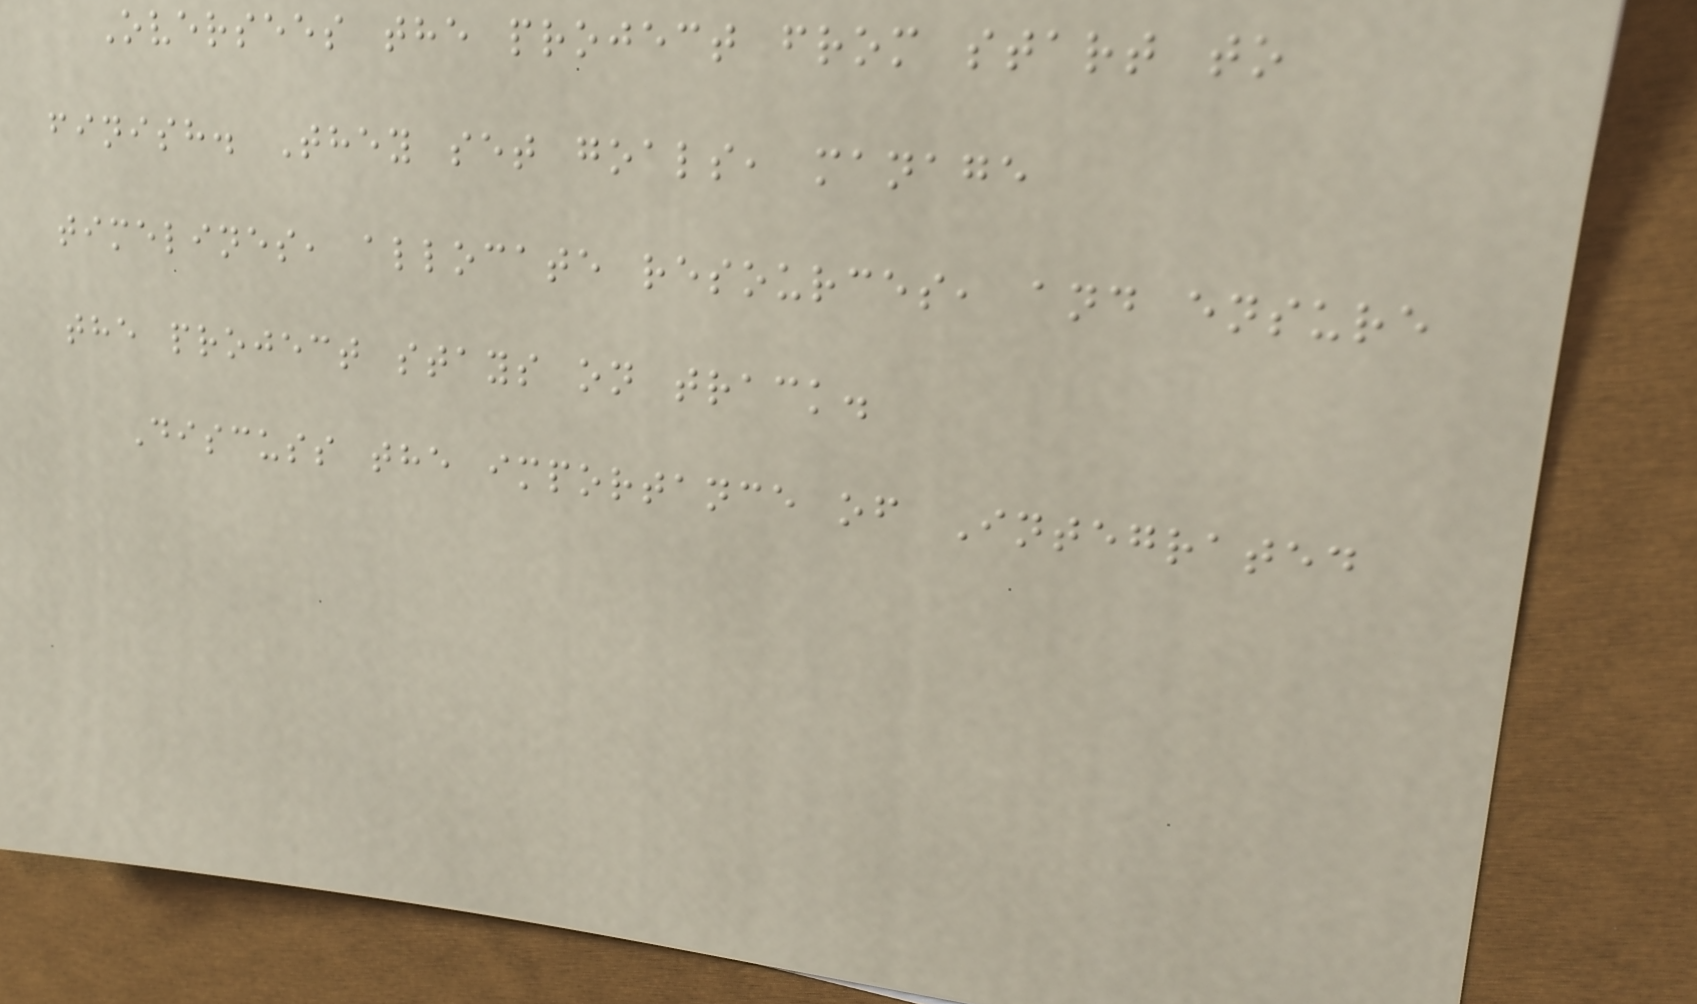Oversees the project from start to
finish. They set goals, manage
timelines, allocate resources, and ensure
the project stays on track.
Discuss the importance of Integrated
